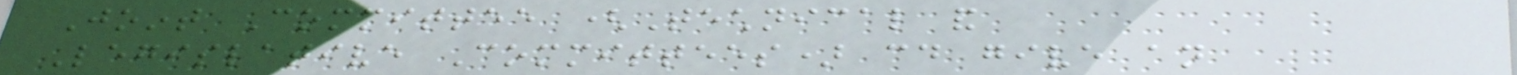Joint Committee (Technical and
Legislative Committees) could give an
